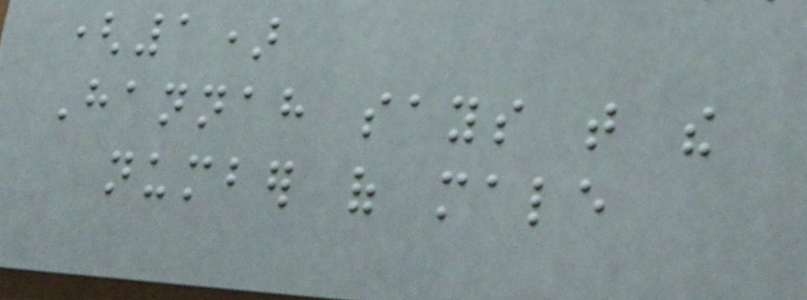(1)
Hannah says that the
number of male
